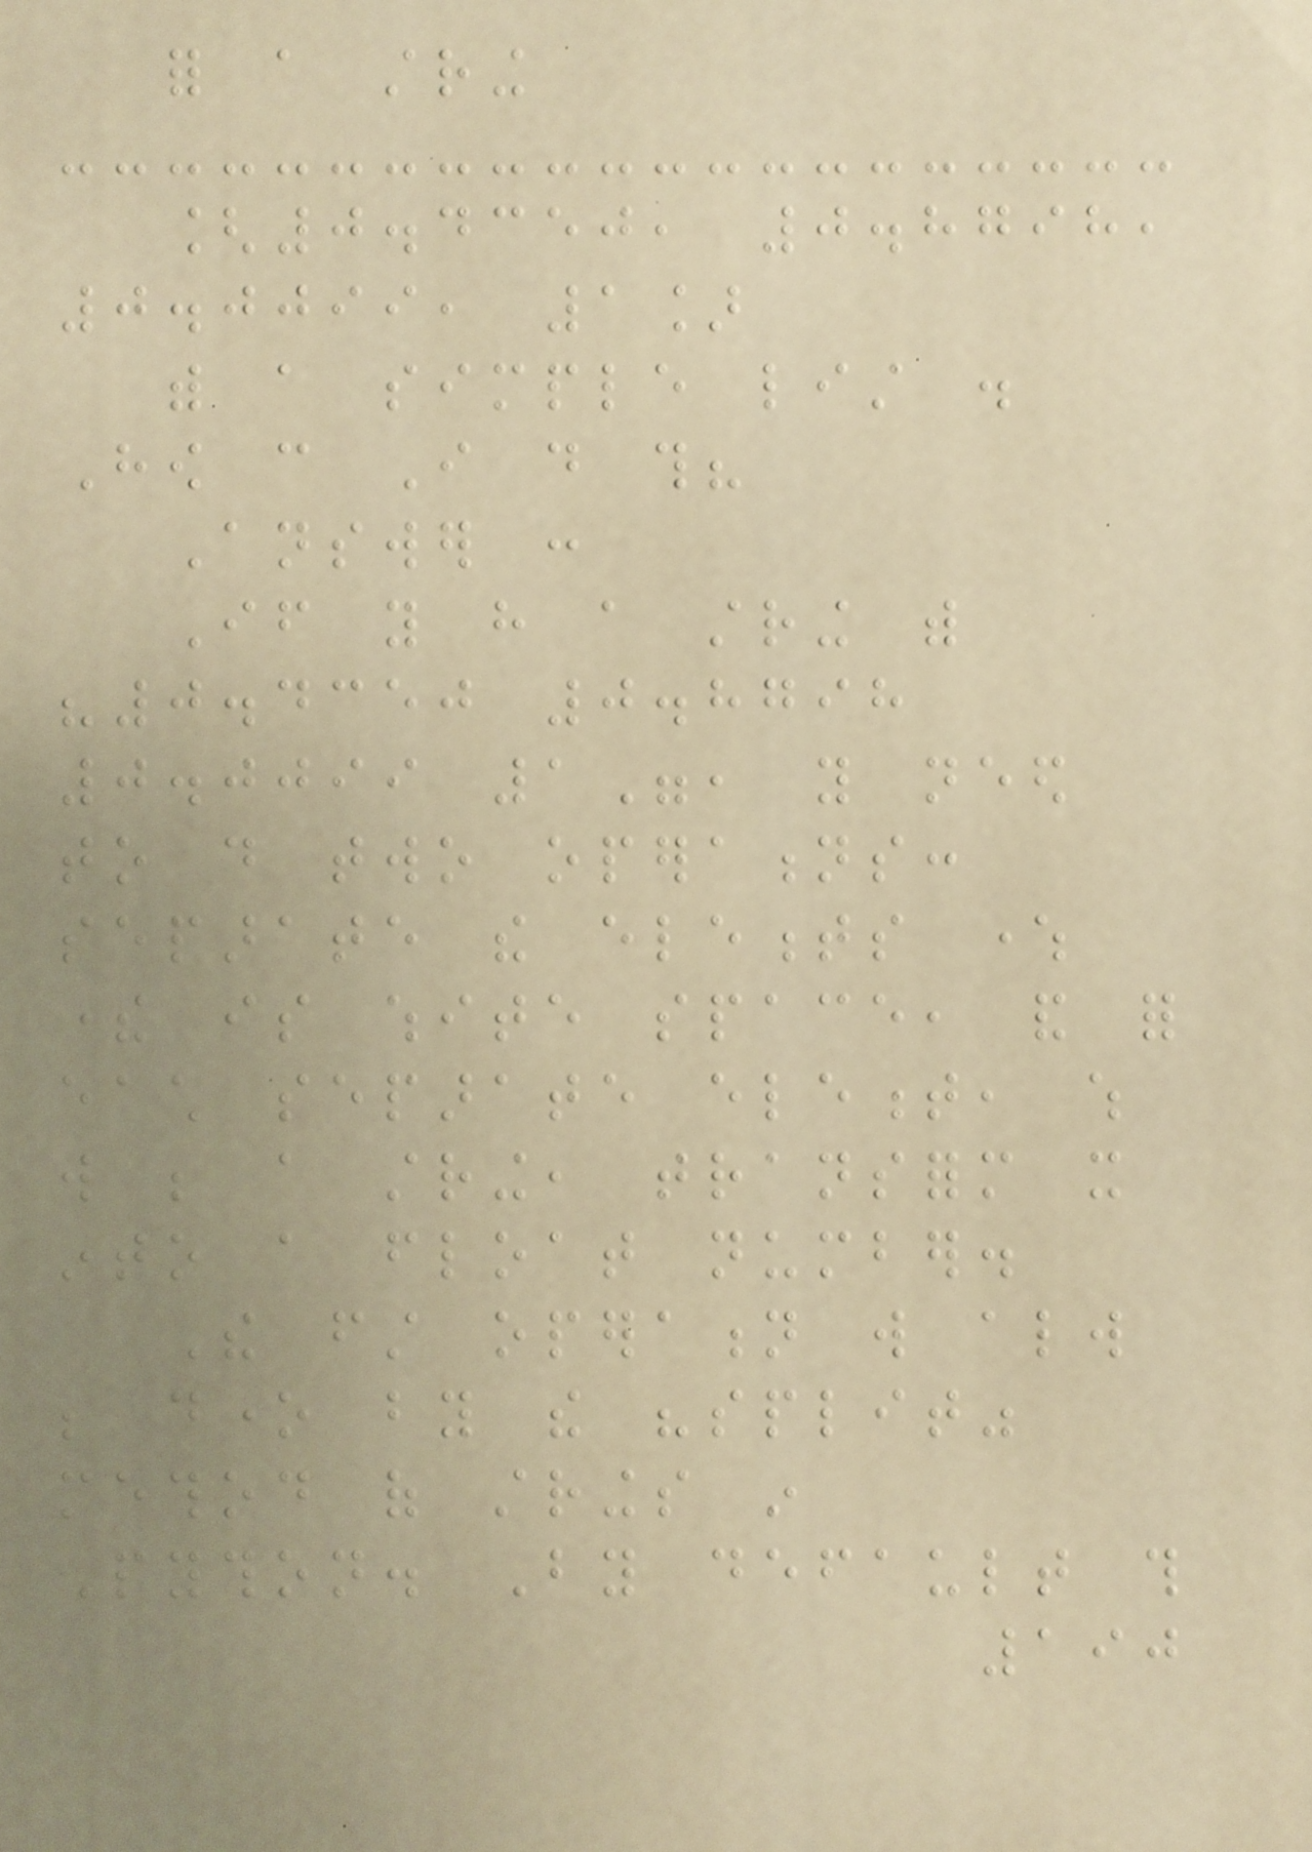for a string
[0.4350, 0.8798,
0.0099, 1]
with a simple list .
How can I do this?
Answer :
If you have a string with
"0.4350 0.8798
0.0099 1", you need
to do two operations:
separate the elements where
there is white space, and for
each separate element, which
will be a string, transform it
into a float number.
The first operation will always
be done by the "split"
method of strings in
Python. By default this
190
